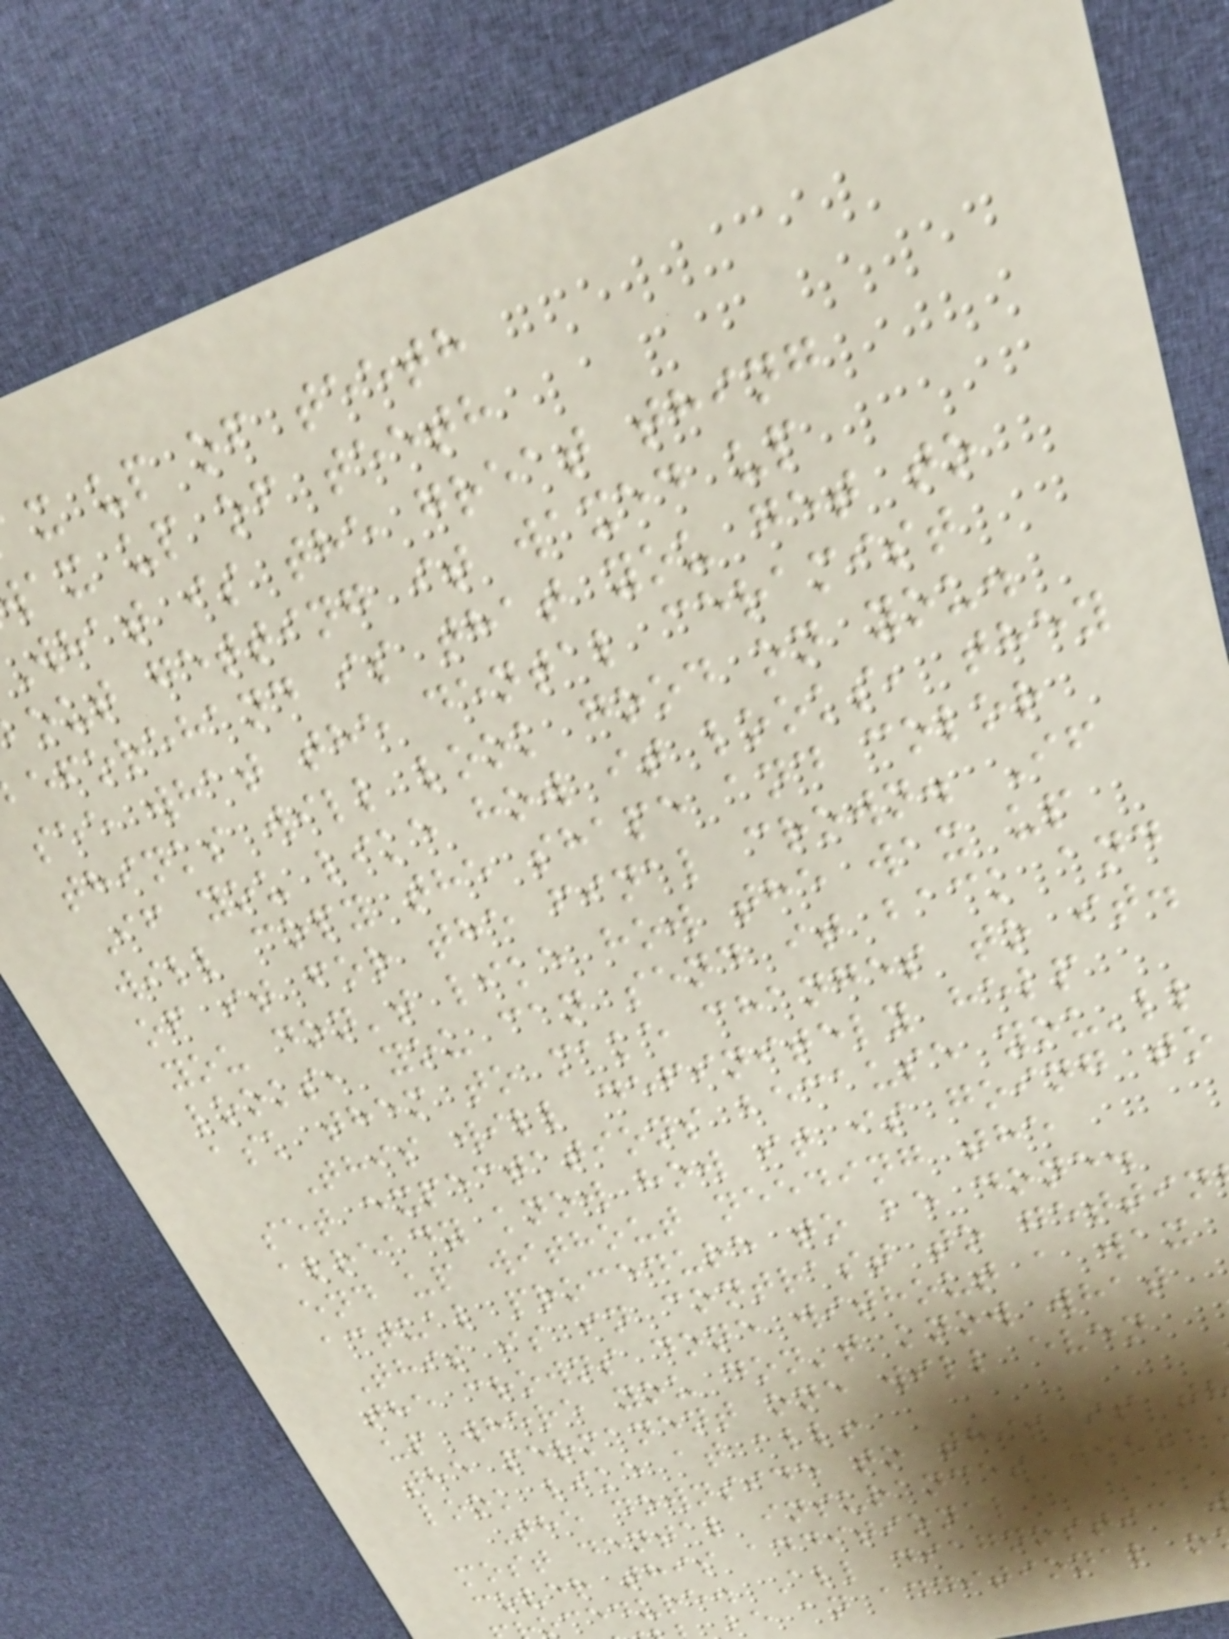x up of teeth
ax up of teeth
what is the great thing
out getting it waxed up
eforehand is that you get to
see what the dental ceramist
thinks will look good on you.
If you like how it looks, they
will copy the shape and color
of it for the final crown. If
you don't like how the wax up
looks, you can send it back and
ask them to make changes to it.
This will definitely help
set expectations because you'll
already know how it is going to
end up without needing the
actual procedure to be done.
This is in contrast to gettin
the crowns done without a wax
up where you don't know what
the permanent one will even
look like at all!
The downside to this is t
most dental insurances will
cover this additional
ocedure. All diagnostic
be an additional o
